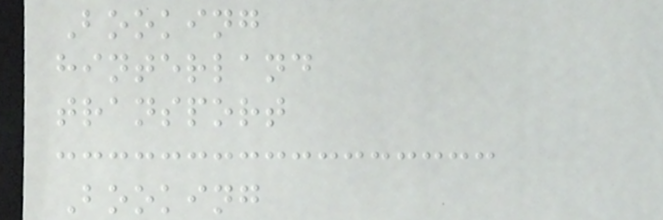Booking
hinterland
transport
Booking
